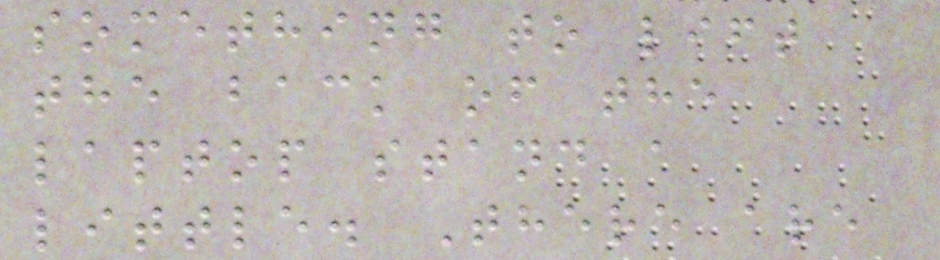something to lift
the back of the
laptop stand a
little. There are
